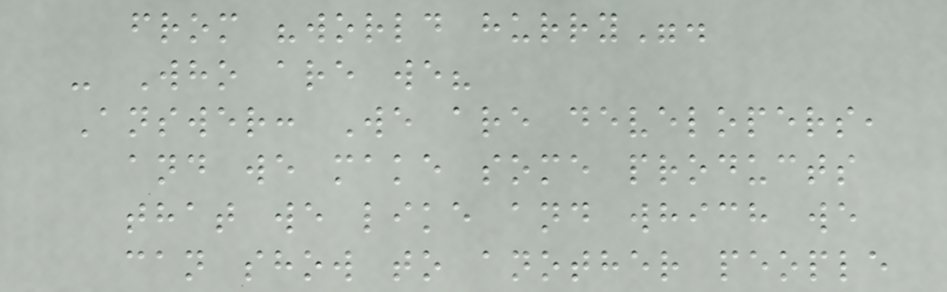from "world hurry".
- Who are we?
Answer: We are developers,
and we make some products
that we like and which we
can show to another people
